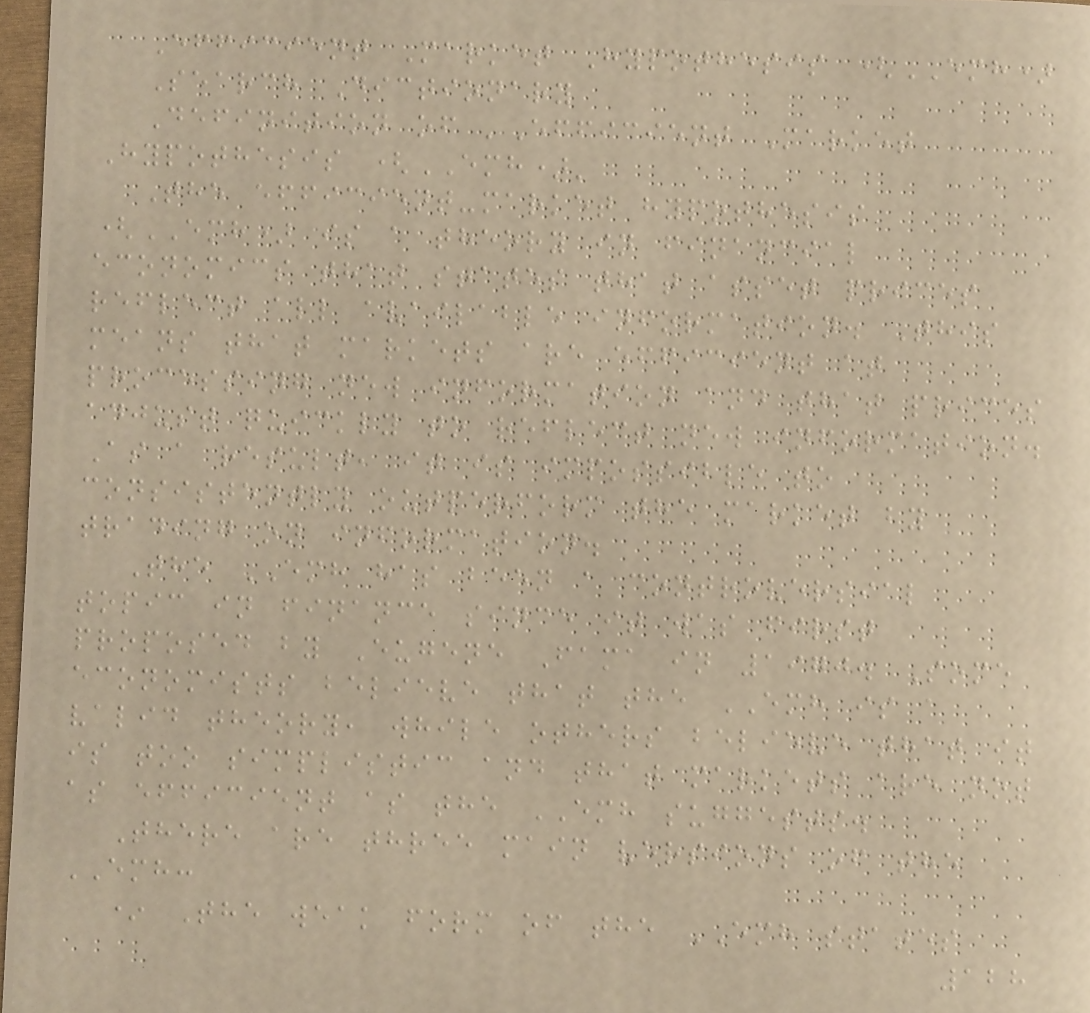Efficient Market Hypothesis (EMH)
Search Dictionary
Definition of 'Efficient Market
Hypothesis (EMH)'
The efficient-market hypothesis
(EMH) is a theory in financial
economics that states that asset prices
reflect all available information. This
means that markets are efficient at
processing new information and that prices
adjust quickly to reflect new information.
As a result, it is impossible to
consistently outperform the market by
trading on information.
The EMH has been a controversial
topic in finance since it was first
proposed by Eugene Fama in 1970. Some
economists believe that the EMH is a
valid theory, while others believe that it
is too simplistic and that markets are not
as efficient as the EMH suggests.
There are three main versions of the
EMH:
* The weak form of the EMH states
128
